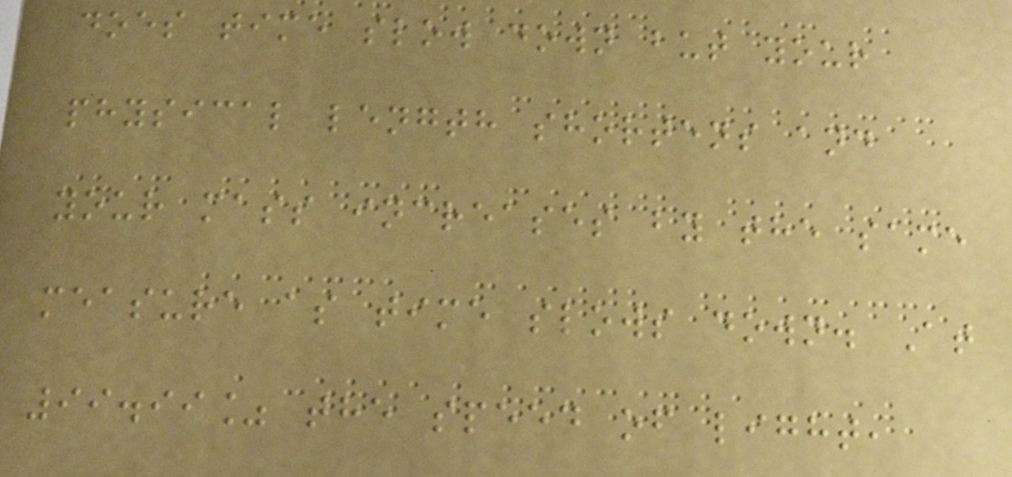does time slow down but your
physical length shortens and
your mass increases by the same
measure as time slows down. At
99.99% the speed of light,
